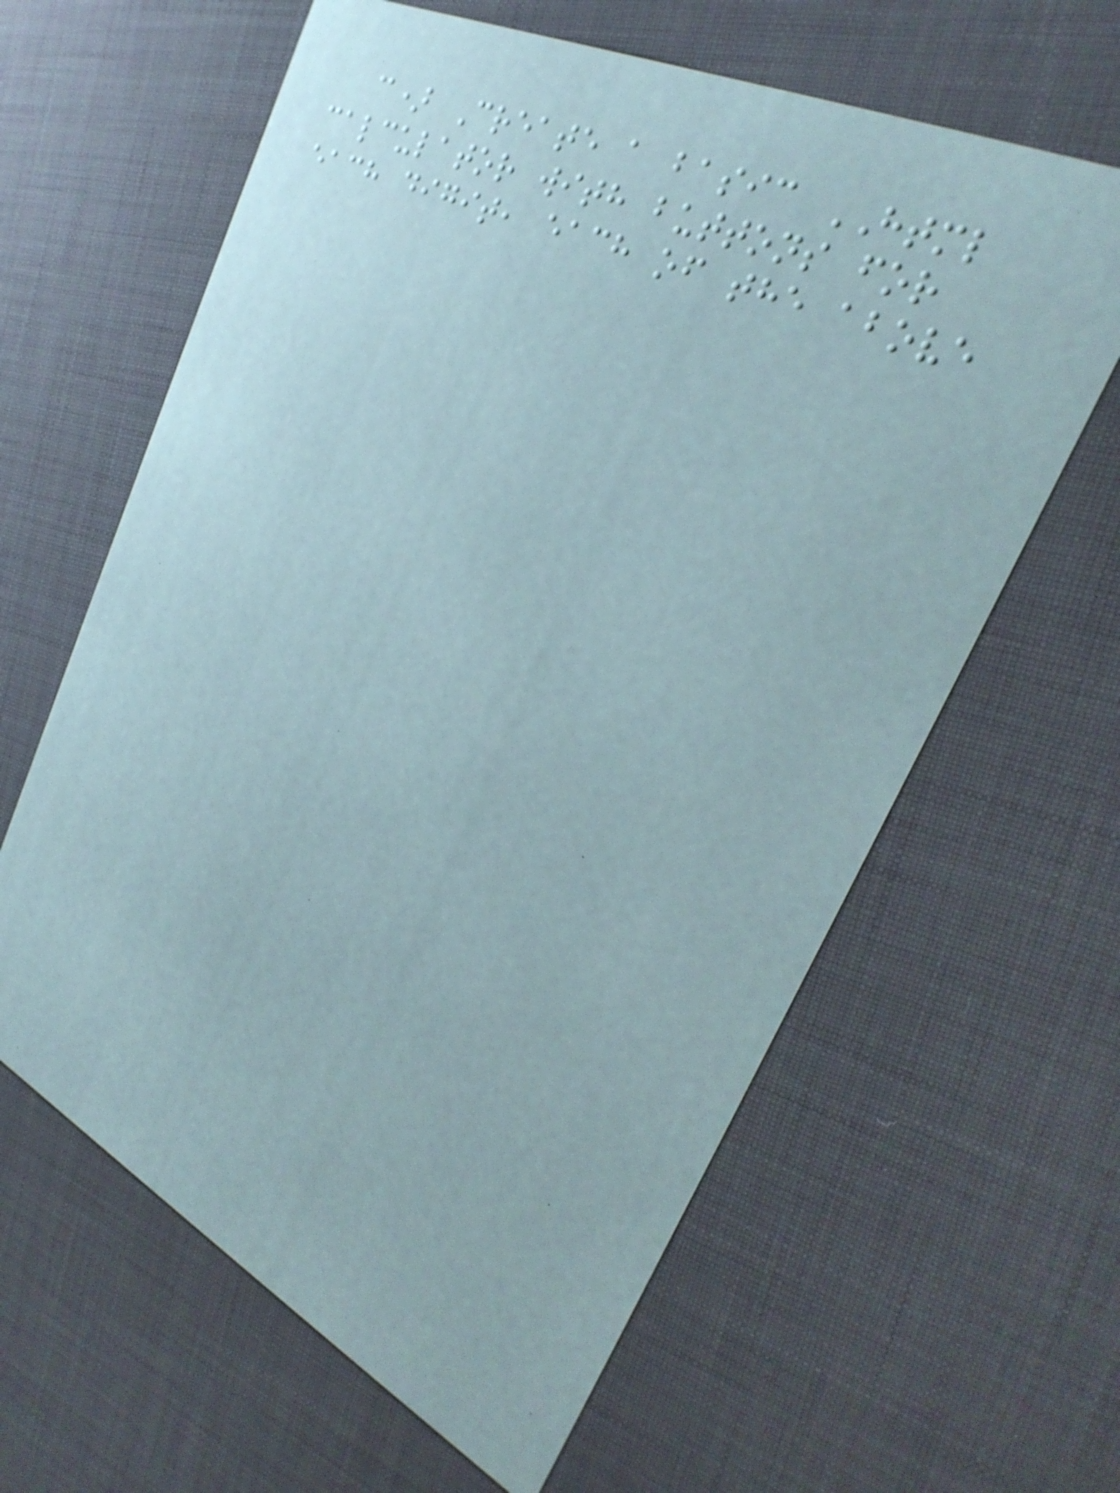c) Create a basic HTML
calculator with buttons for
each digit, each of the above
